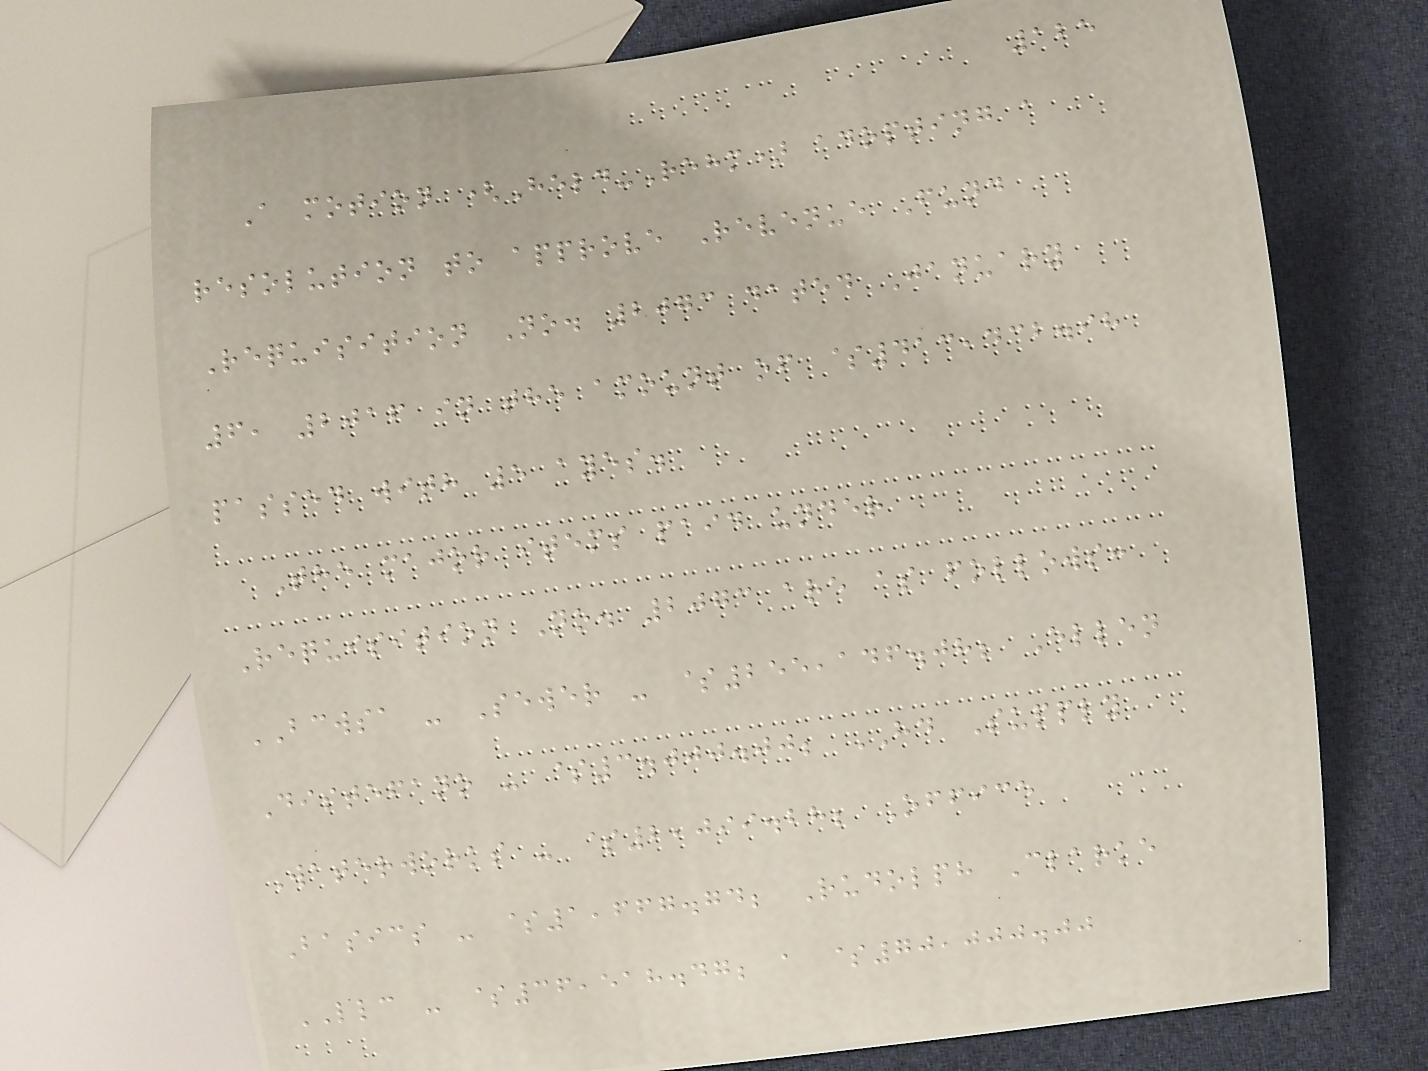125
A motion (Held-Rehm) adopting a
resolution to approve Revenue Fund
Requisition No. 2073 dated January
6, 2016 in the amount of $413,432.98
passed with 5 ayes.
The major items paid under
Requisition No. 2073 are as follows:
BCWSA - Sewer - $255,146.08; Ellen
Distefano - $3.000.00; HD Supply
Waterworks - $2,099.28; Office
Basics - $1,667.74; Rudolph Clarke
LLC - $36,518.47; a $70,000.00
